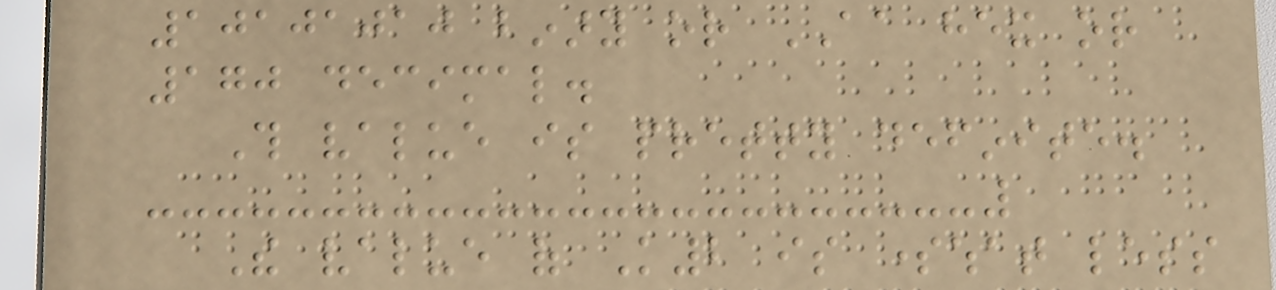10101010 binary or AA hex or
170 decimal.
This value is pretty definite.
The value of K2 is somewhat less
